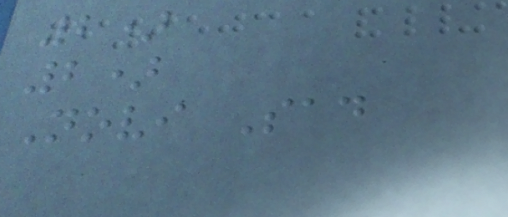2)
2)
Novi Sad
